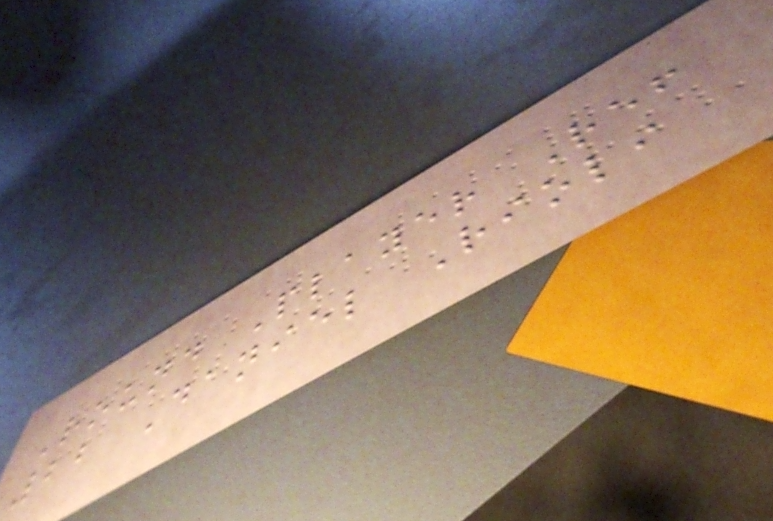Round Player Ref
22 Daniel Rioli
